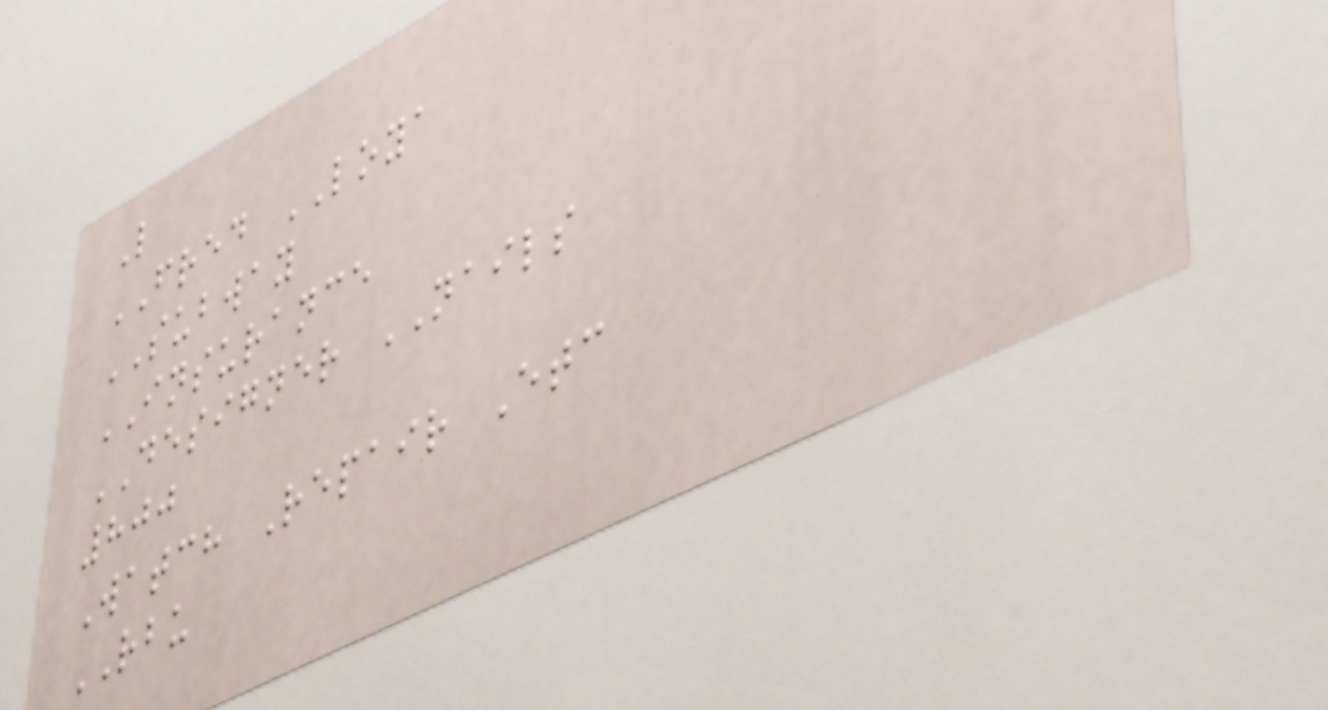L
FRED LOYA
SUBWAY
INSURANCE
DESIGNER NAILS
800
Watch Repair Etc
RBU
